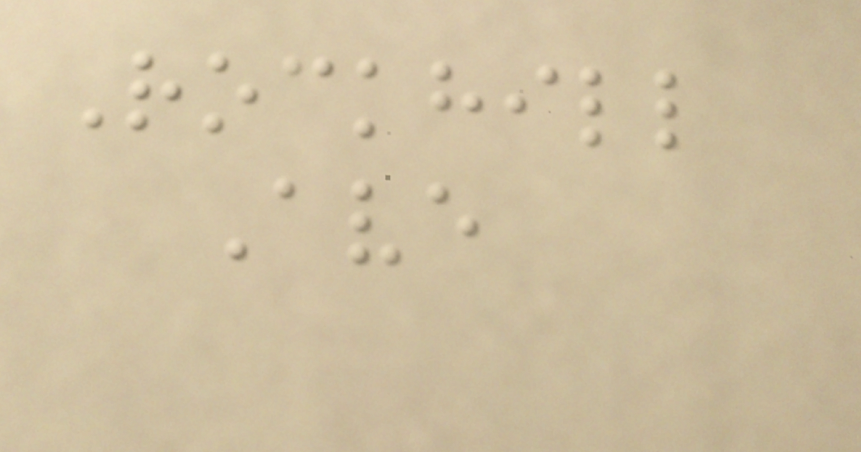Rockhill
Ave
